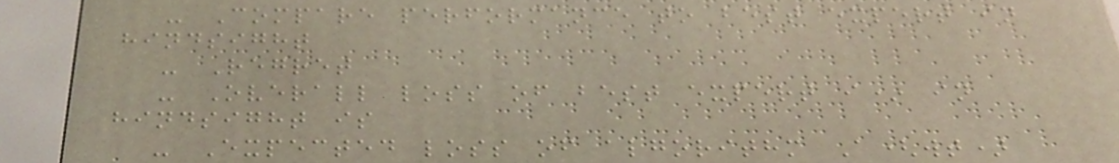- Compare performance to best expert in
hindsight
- Regret
- Overall loss of best expert i* in
hindsight is
- Expected loss of algorithm A(wt)
